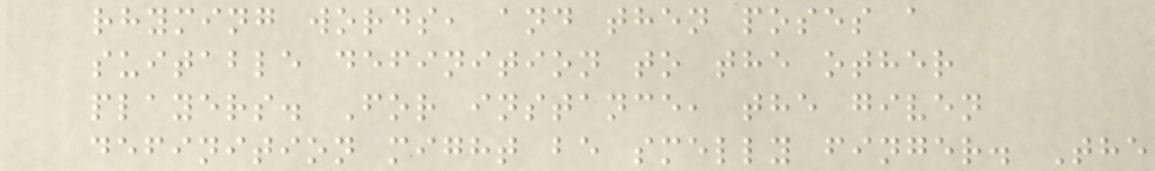rhyming words, and then poses a
suitable definition to the other
players. For instance, the given
definition might be smelly finger. The
